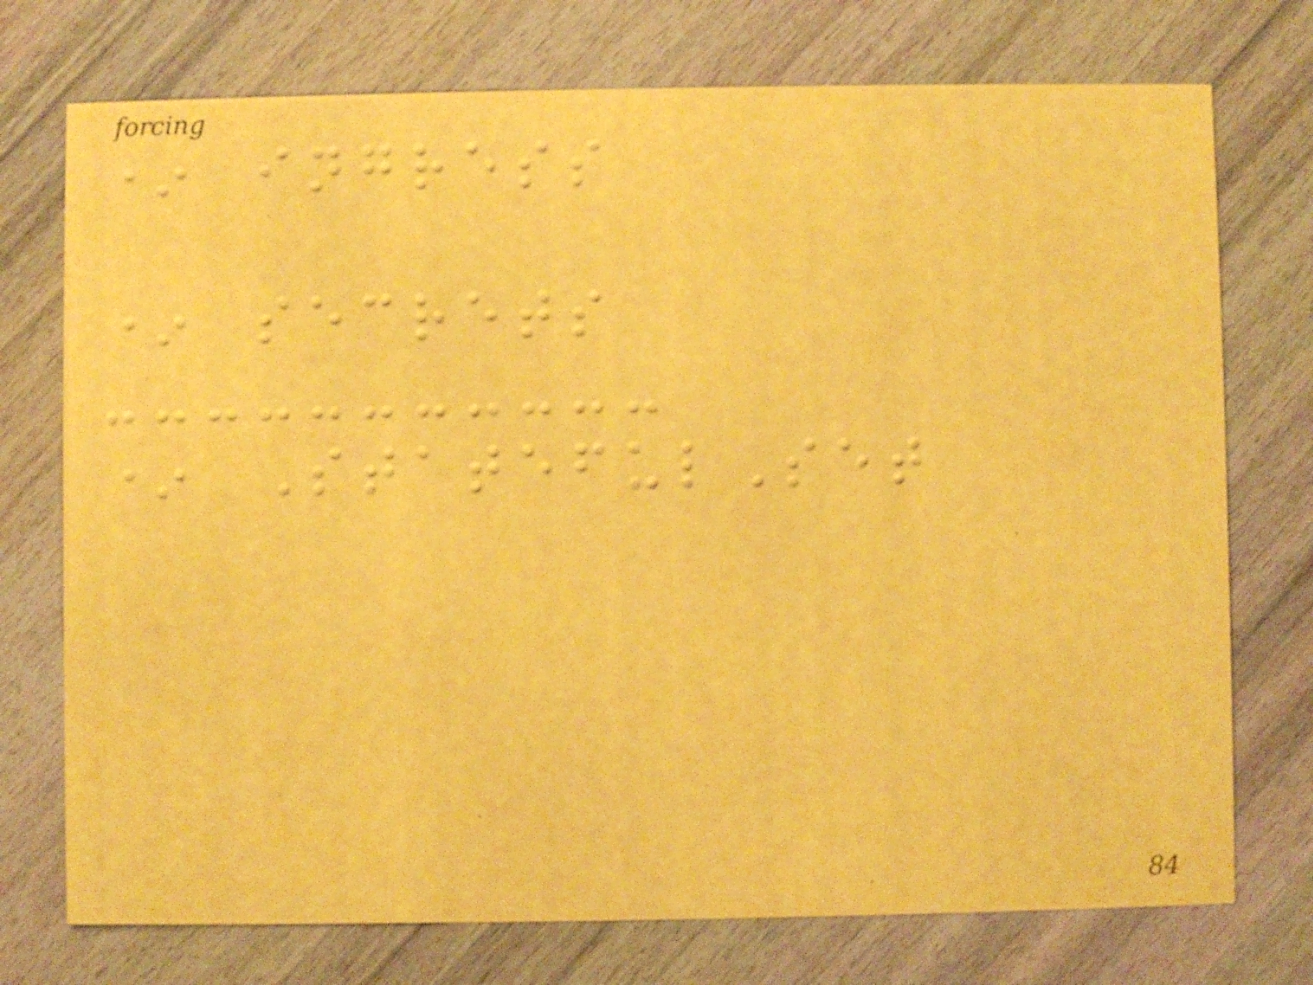* ingress
* secrets
* StatefulSet
